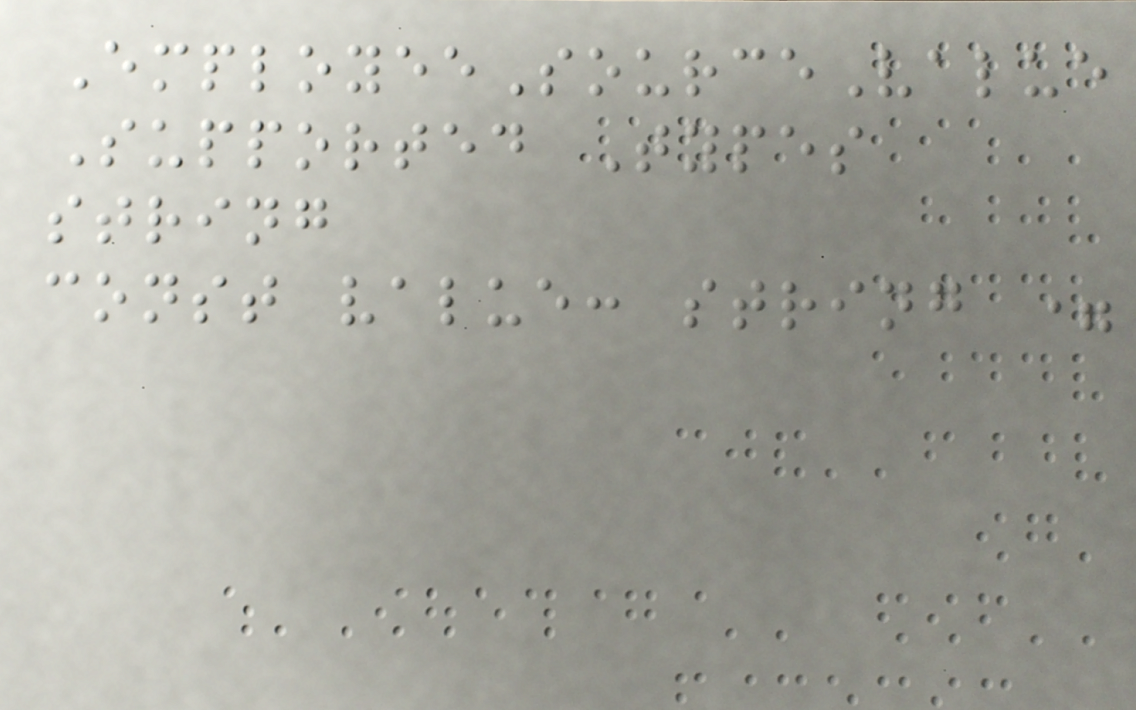EmployeeSourceValue
Supported Types
string
const value: string =
